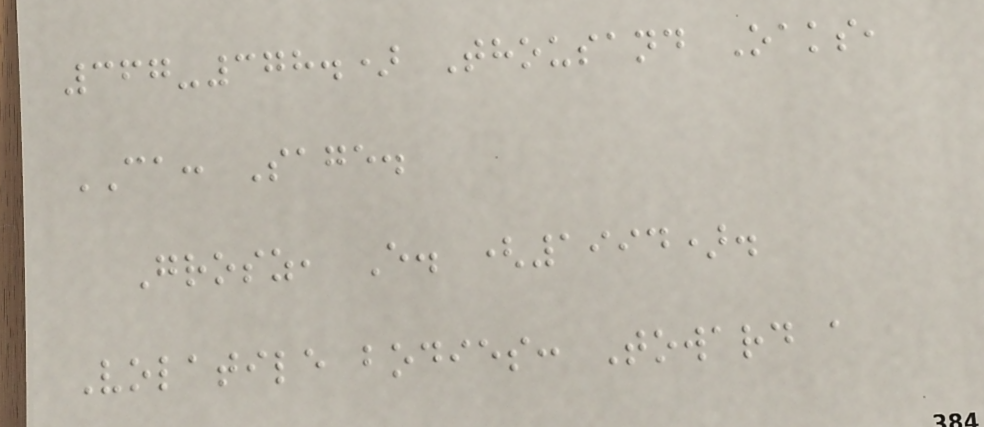367-378.) Thousand Oaks,
CA: Sage.
Grosz, E. (1994).
Volatile bodies: Toward a
